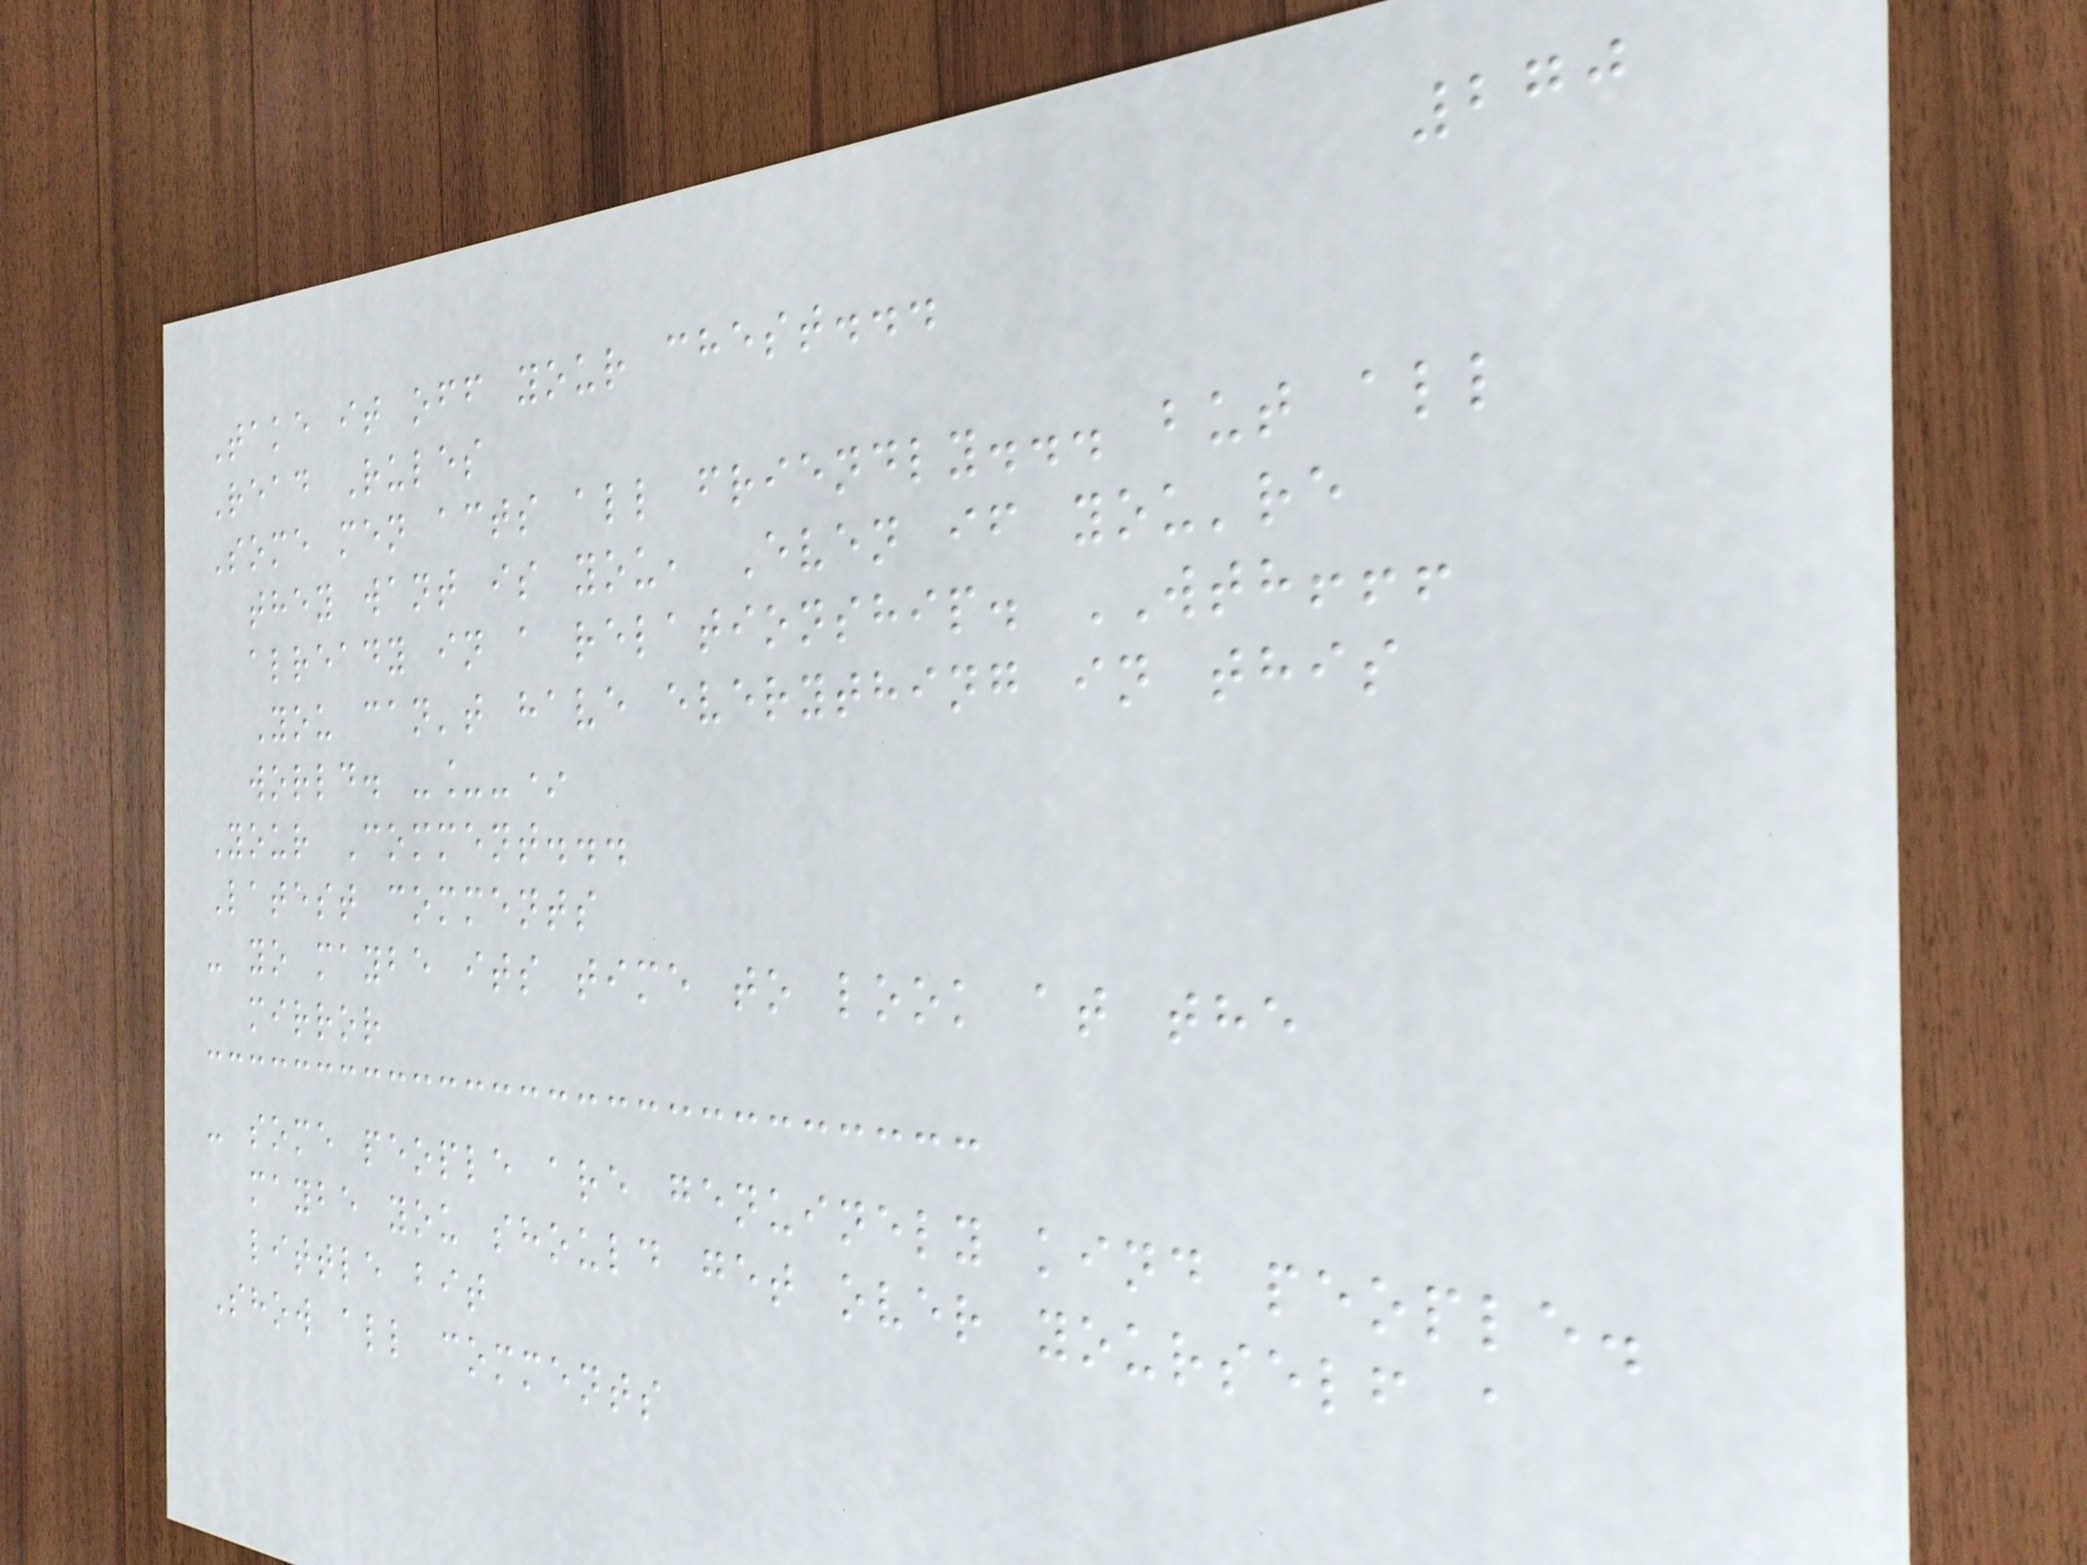270
Take it off your chest...
Read Rules
Some men acts all friendly... but all
they want is you, Even if you're
already in a relationship. WTH!!!
You can't have everything in this
world. -_-*
Your Comment...
Latest comments
- yo maybe its time to look at the
mirror
- some people are genuinely kind people.
maybe you should get over yourself a
little bit
Show all comments
